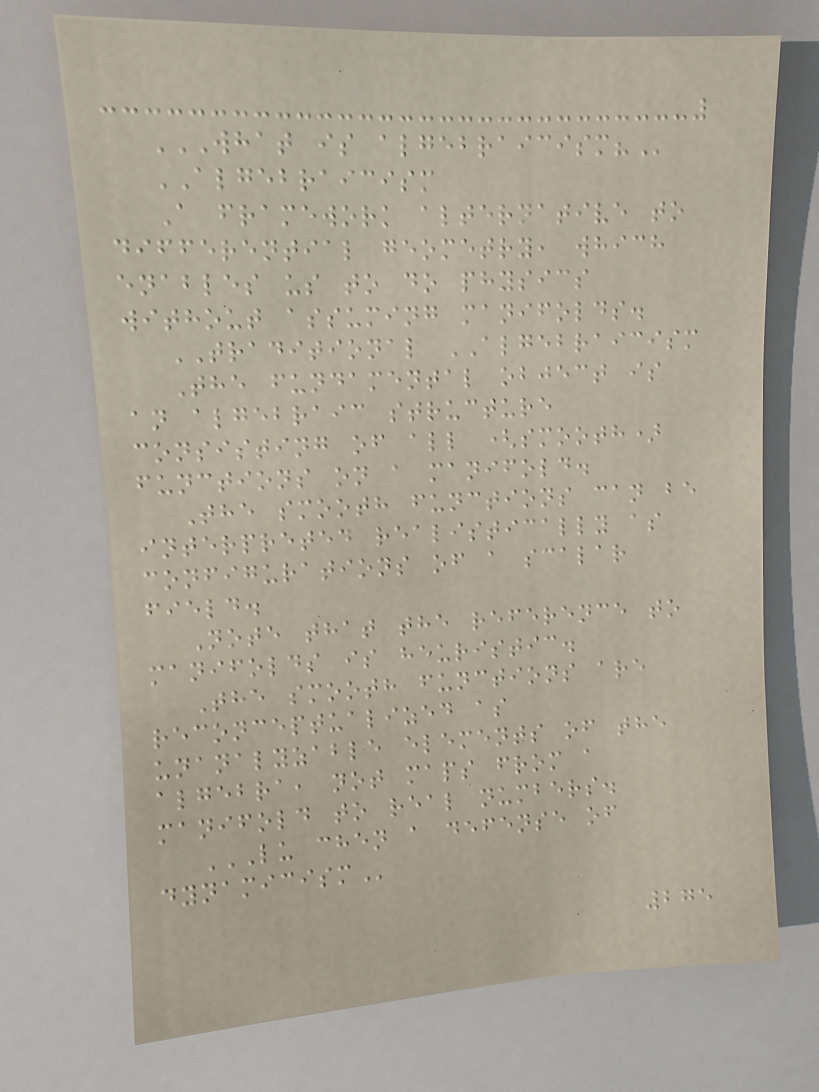WHAT IS ALGEBRAICISM?
ALGEBRAICISM
A framework alternative to
differential geometry, which
enables us to do physics
without assuming manifolds.
TRADITIONAL ALGEBRAICISM
The fundamental object is
an algebraic structure
consisting of all (smooth)
functions on a manifold.
The smooth functions can be
interpreted realistically as
configurations of a scalar
field.
Note that the reference to
manifolds is heuristic.
The smooth functions are
reconceptualized as
unanalyzable elements of the
algebra, not maps from a
manifold to real numbers.
LU CHEN A DEFENSE OF
DYNAMICISM
275
